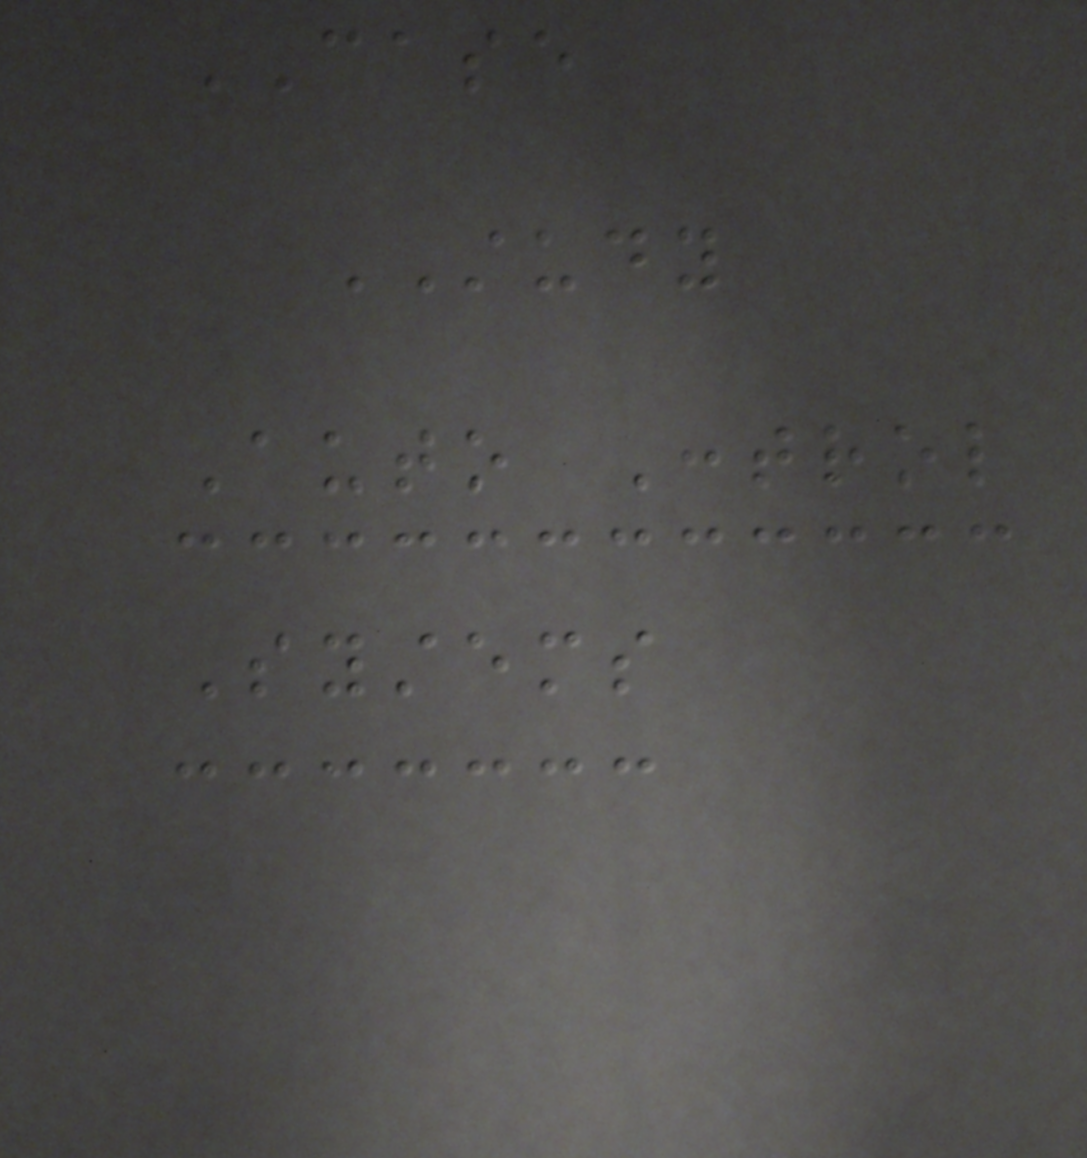CASE
STUDY
Auto Control
Systems
